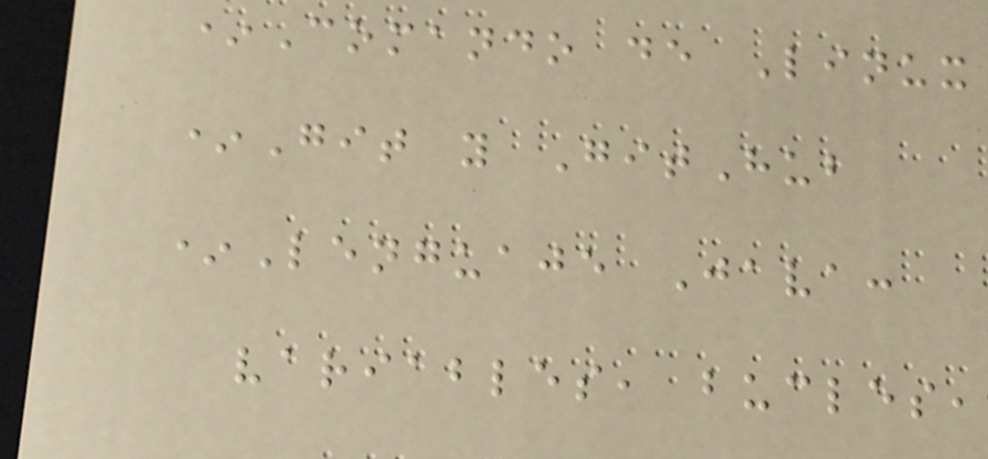*Comando de Linux
*Git y GitHub
*Lenguaje Java:
variables, bucles,
